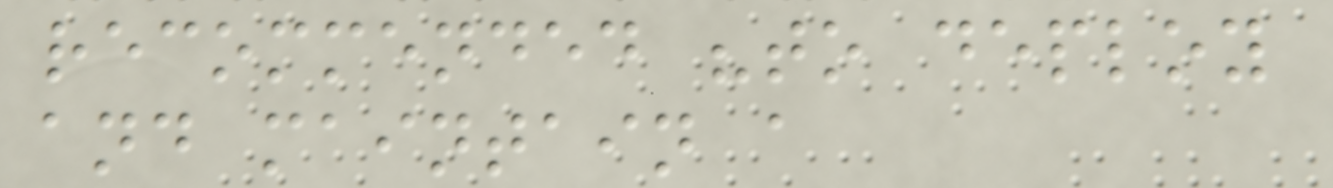recommended "to deploy
and maintain a
